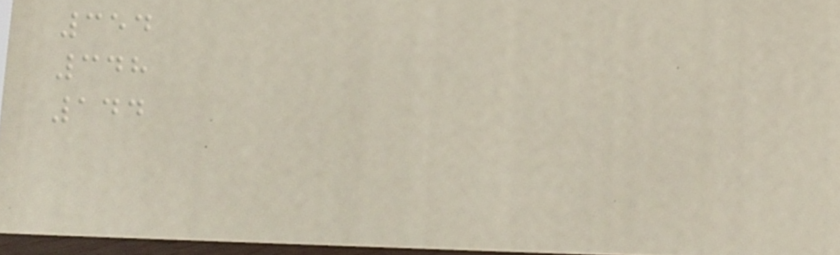354
348
144
